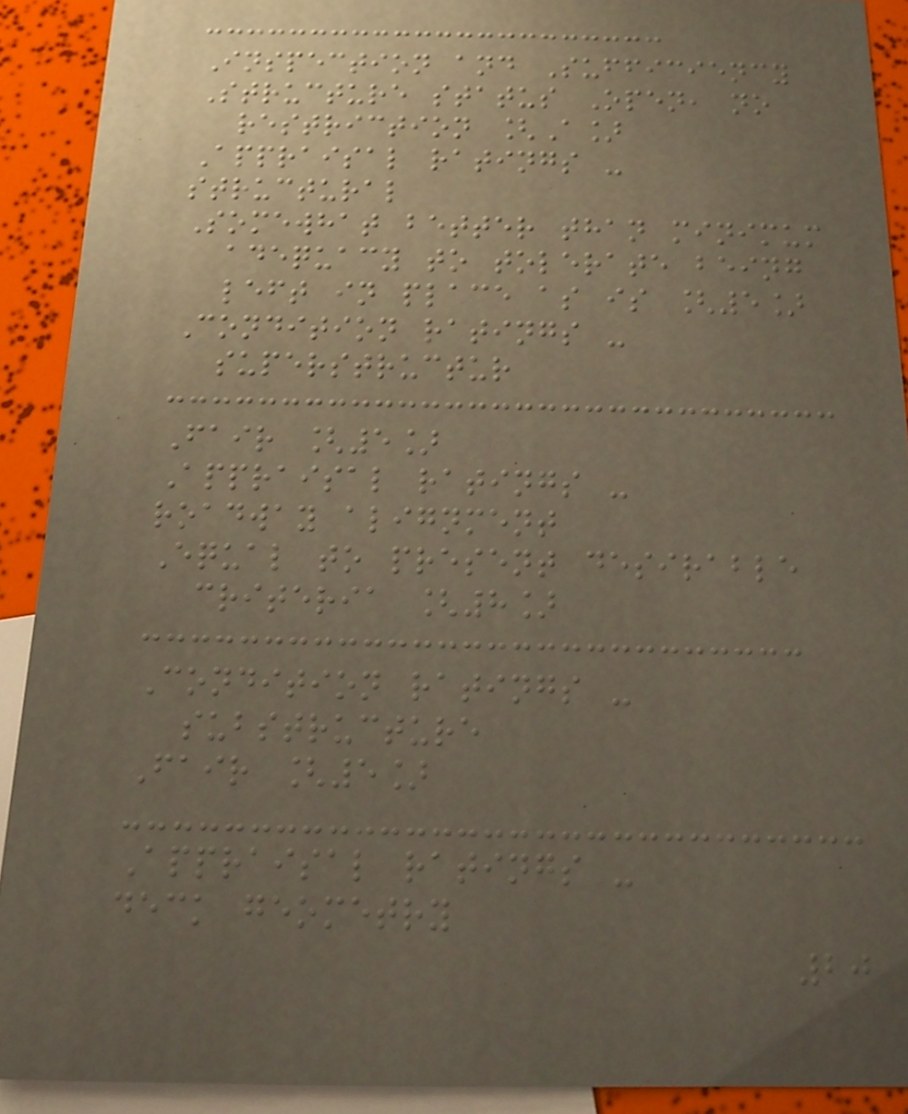Inspection and Sufficiency
Structure status Open, no
restriction [A]
Appraisal ratings -
structural
Somewhat better than minimum
adequacy to tolerate being
left in place as is [5]
Condition ratings -
superstructur
Fair [5]
Appraisal ratings -
roadway alignment
Equal to present desirable
criteria [8]
Condition ratings -
substructure
Fair [5]
Appraisal ratings -
deck geometry
20
